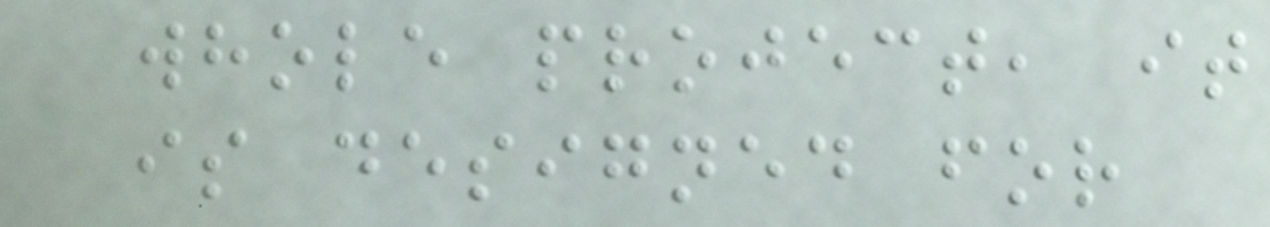whole project, it
is designed for
